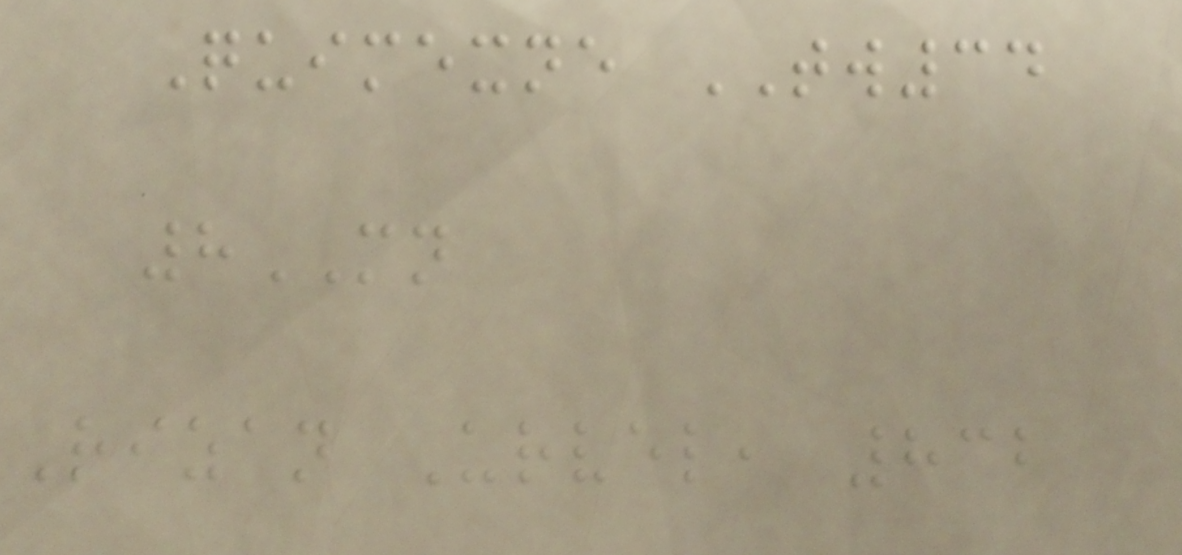Quimexne TW34
8MN
Rizan Urvel, 832
